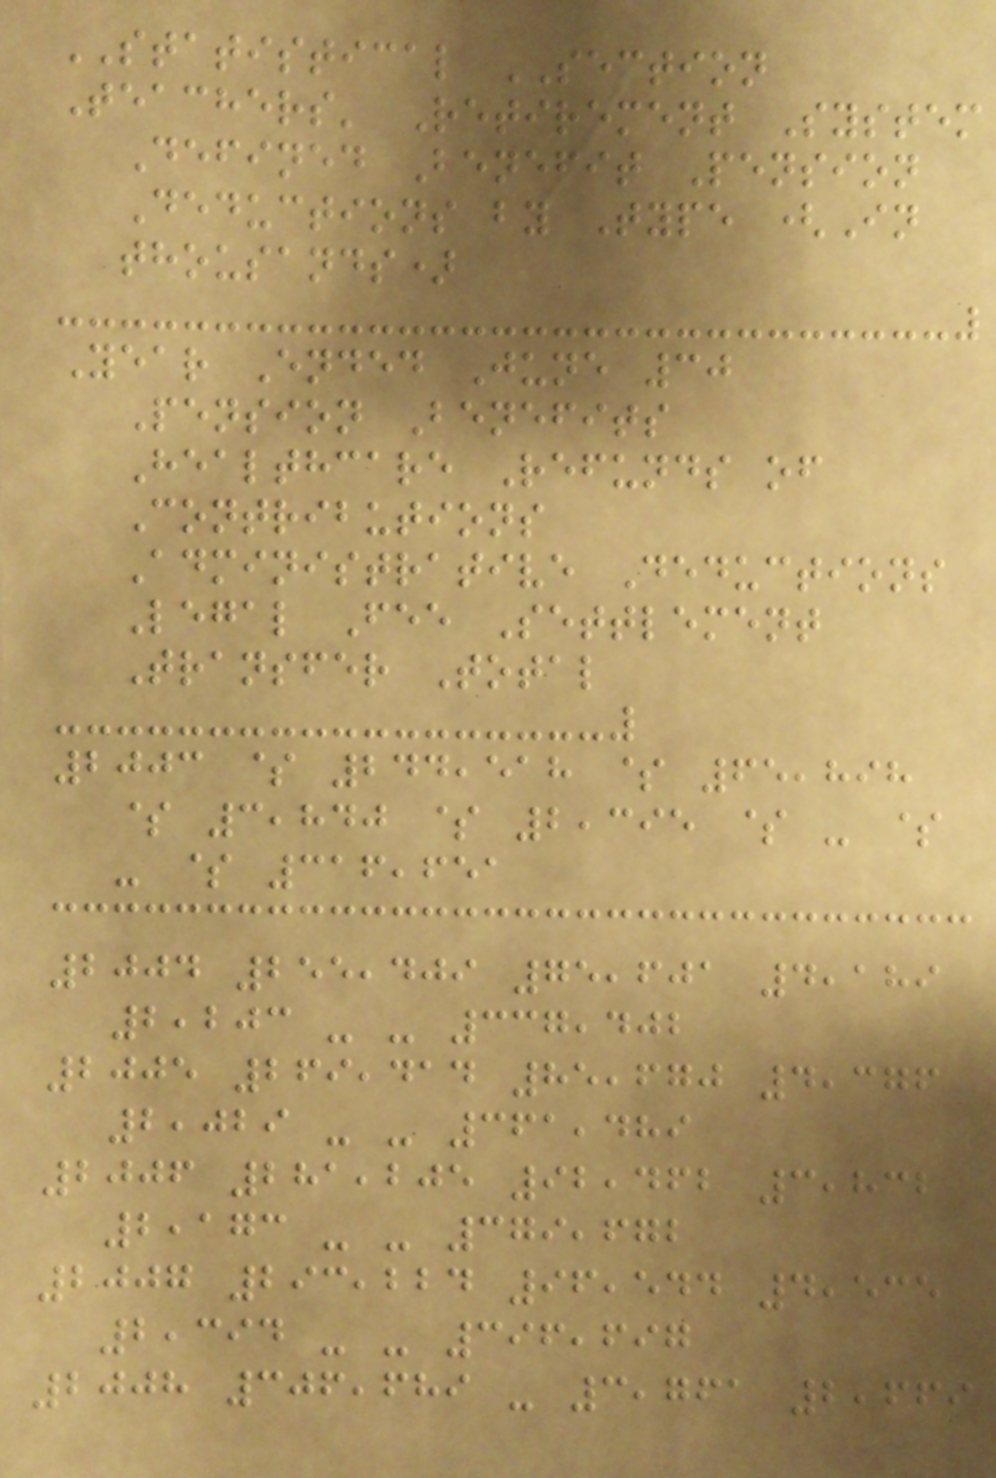STATISTICAL SECTION
Teachers' Retirement System
Defined Benefit Pension
Deductions by Type (In
thousands)
Year Ended June 30
Pension Benefits
Healthcare Refunds of
Contributions
Administrative Deductions
Legal Fee Settlement
Transfer Total
2003 $ 244,518 $ 65,898
$ 3,840 $ 2,395 $ - $
- $ 316,651
2004 255,409 75,601 4,189
2,203 - - 337,402
2005 269,414 85,670 4,376
2,029 - - 361,489
2006 281,205 92,462 3,832
2,173 - - 379,672
2007 293,224 96,544 4,535
2,394 - - 396,697
2008 306,689 - 3,761 2,669
